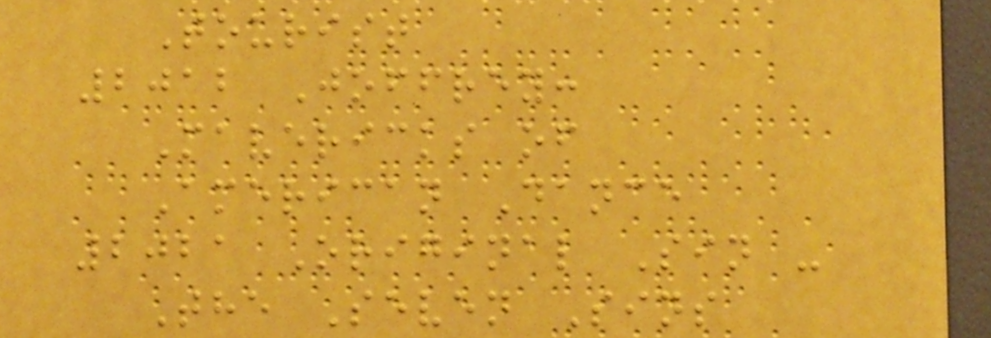Tourist
2012 Joffrey:
Mavericks of
American Dance
2021 Original Sin -
The Seven Sins
